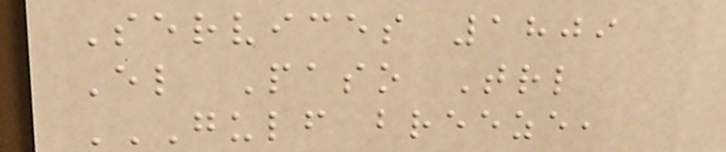Services 1809
El Paso Trl
GULF BREEZE,
